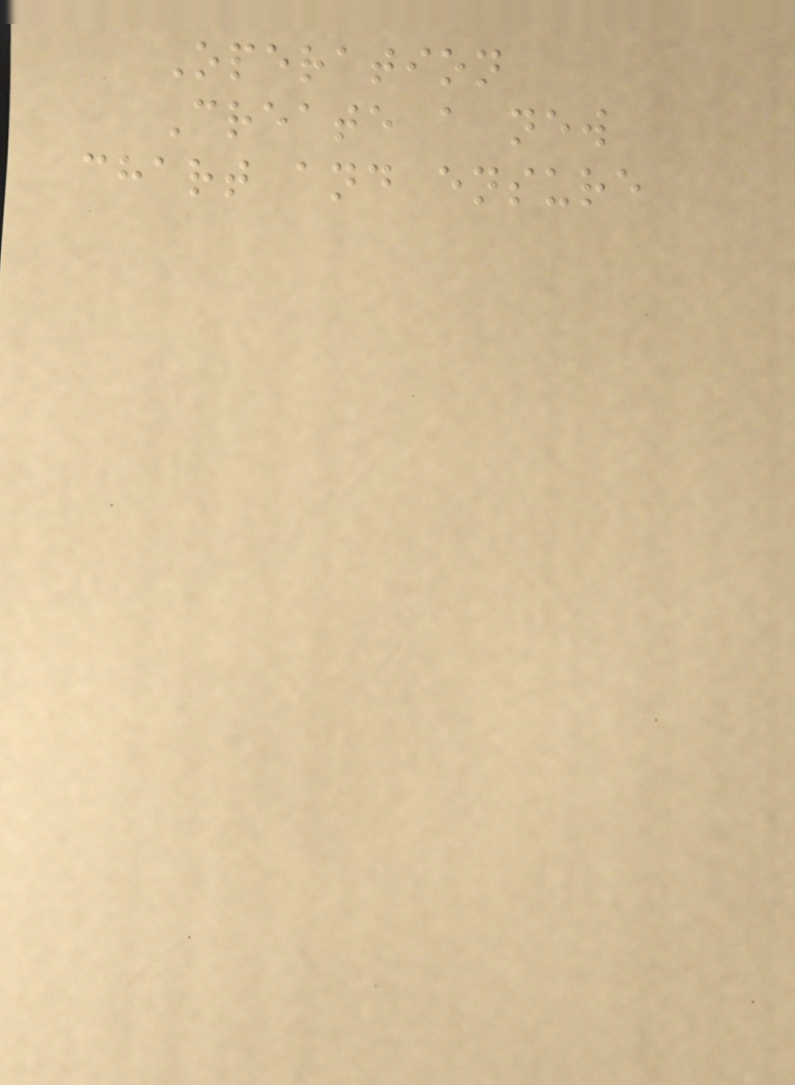Operation
Create a new
chart and ensure
